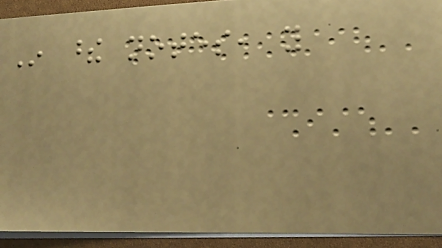In these notes, you
